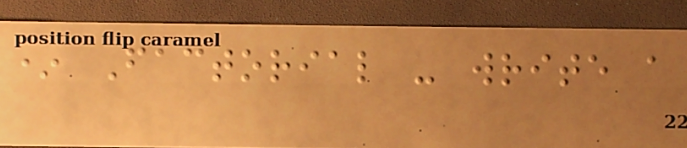* Factorial - write a
